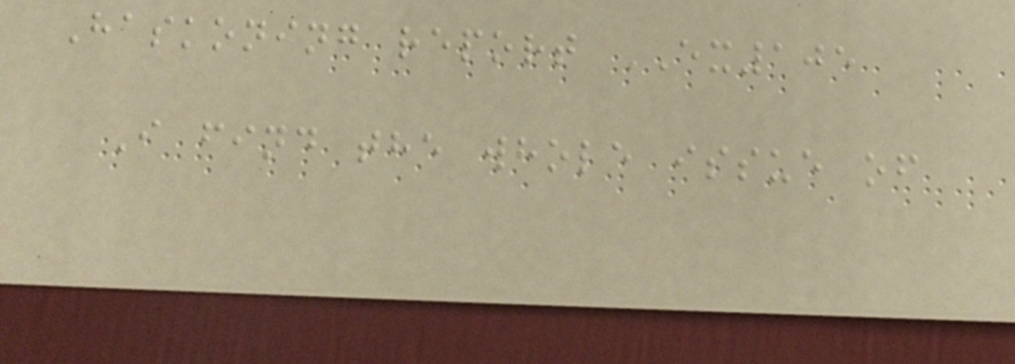Haskoning report EX105
I find the whole issue of
